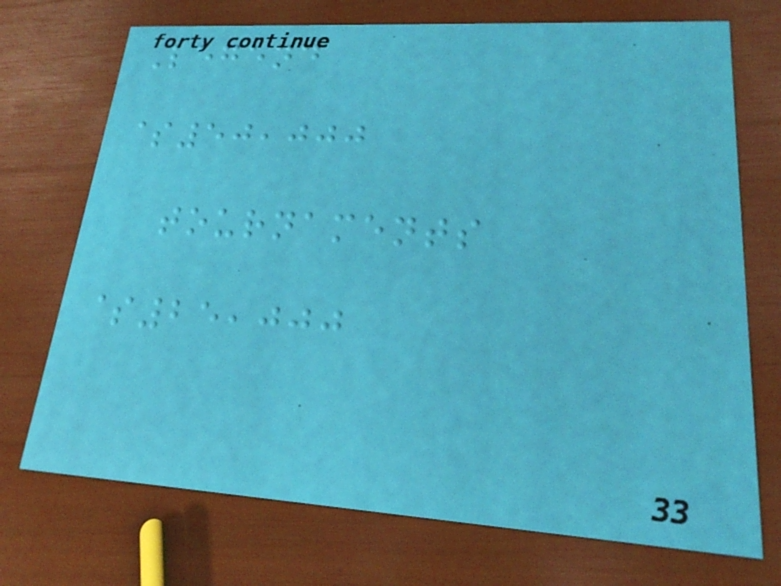Legend
$50,000
tournaments
$25,000
